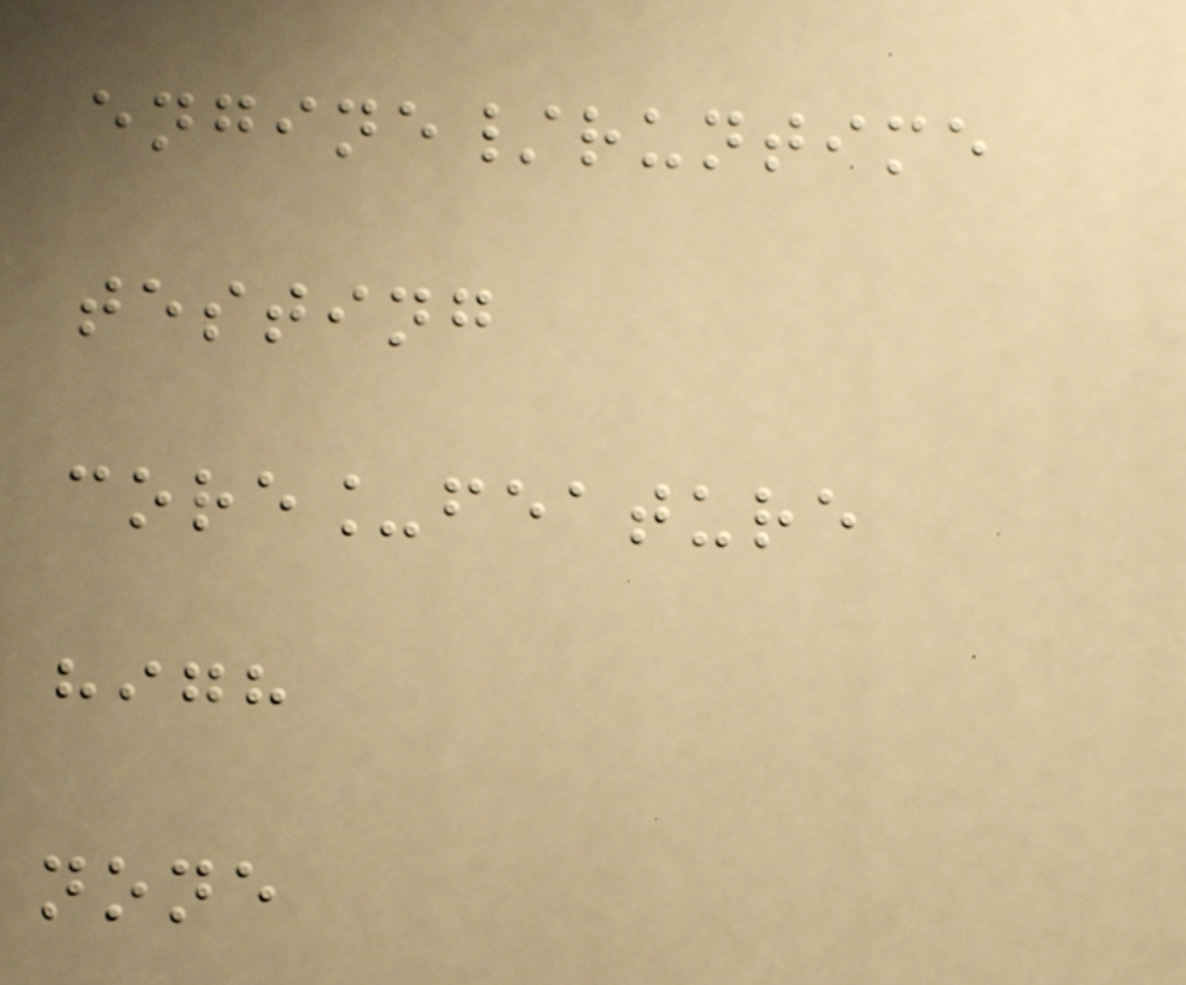engine/runtime
testing
core_feature
high
none
